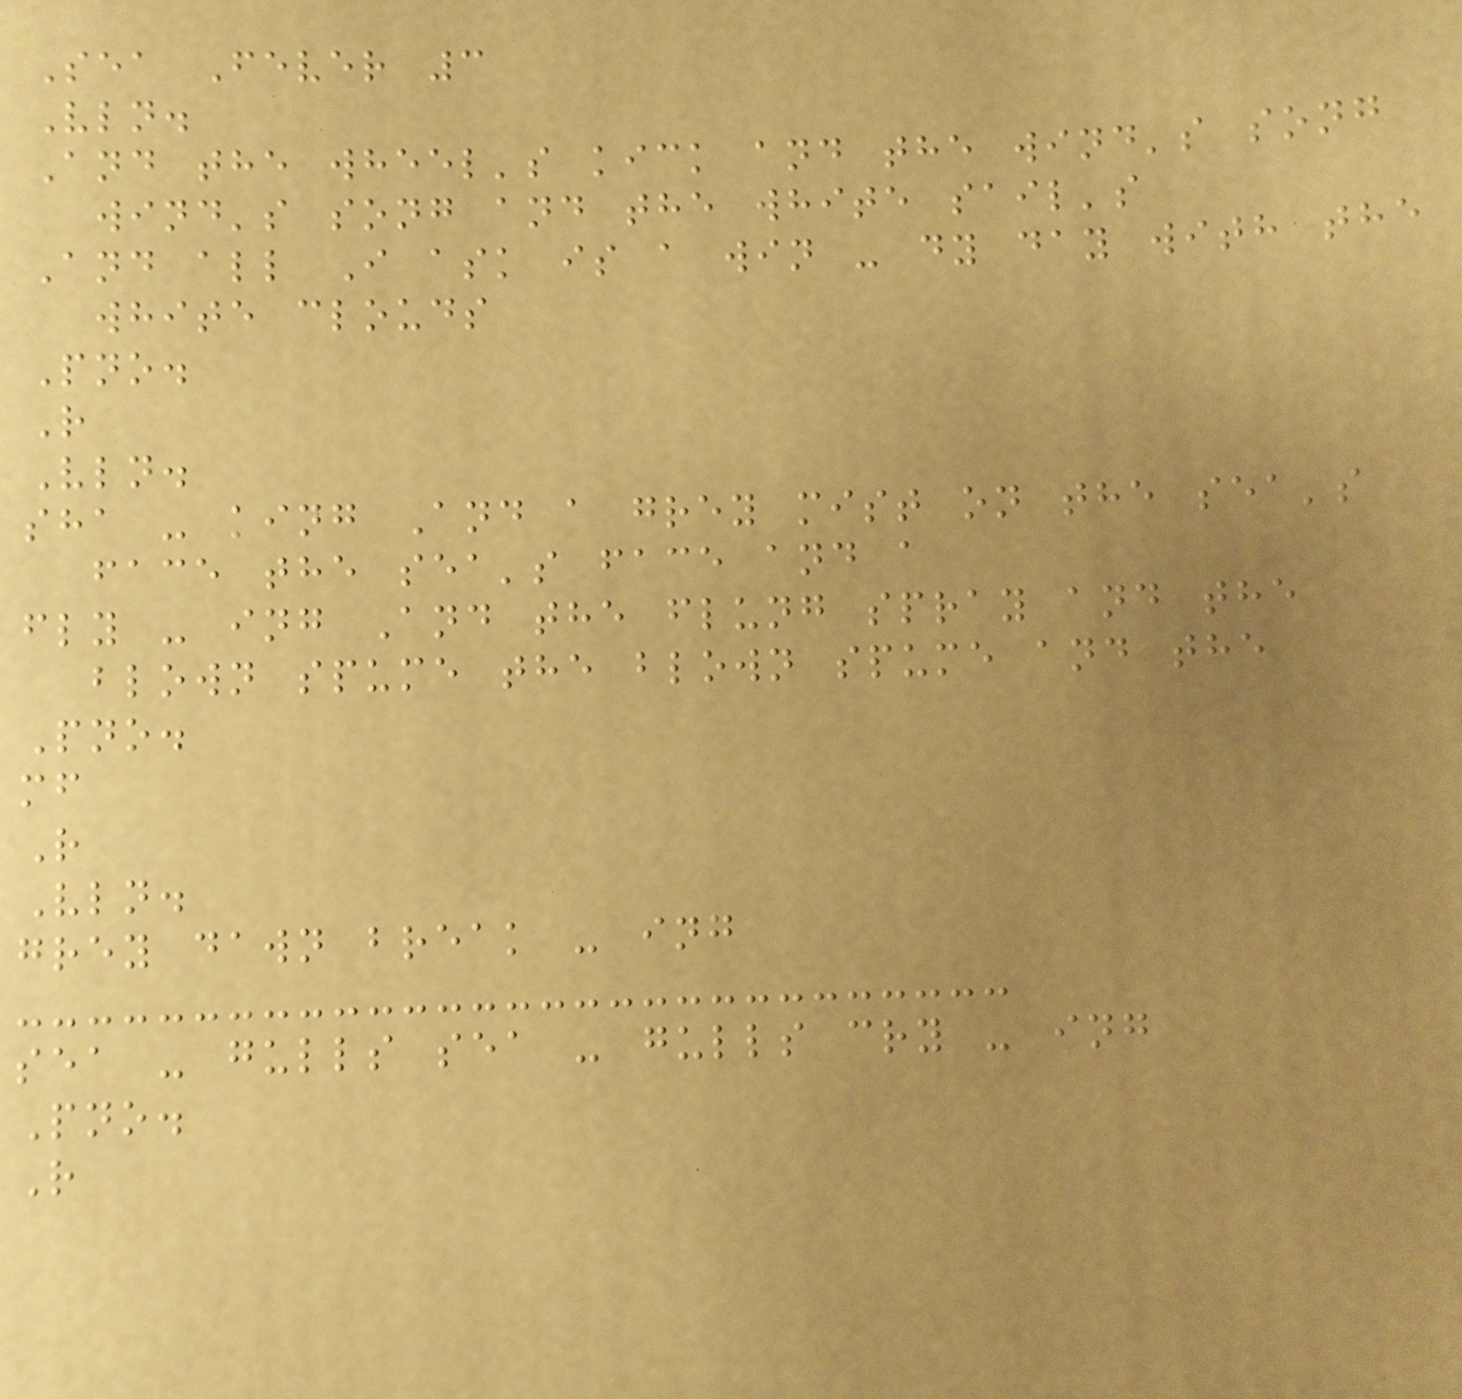Sea Fever 3
Vln.
And the wheel's kick and the wind's song
wind's song and the white sail's
And all I ask is a win - dy day with the
white clouds
Pno.
R
Vln.
sha - king And a grey mist on the sea's
face the sea's face and a
fly - ing And the flung spray and the
blown spume the blown spume and the
Pno.
mf
R
Vln.
grey dawn break - ing
sea - gulls sea - gulls cry - ing
Pno.
R
